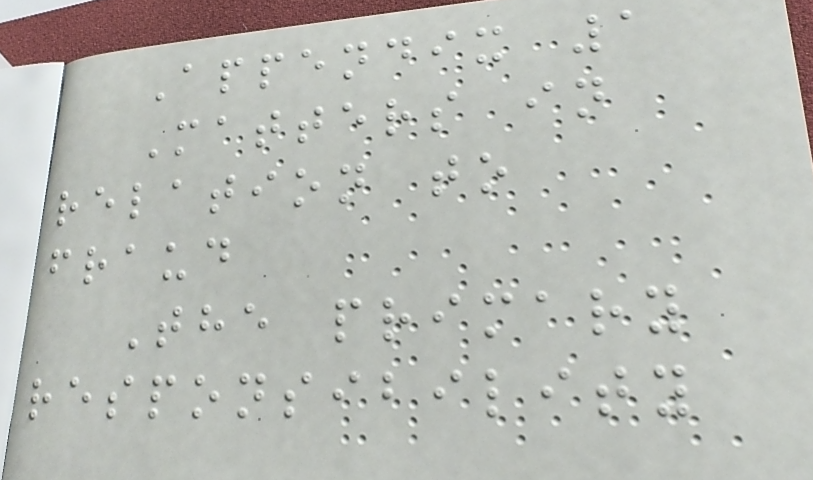Appendix 1
Matters in
relation to
fraud
The primary
responsibility
